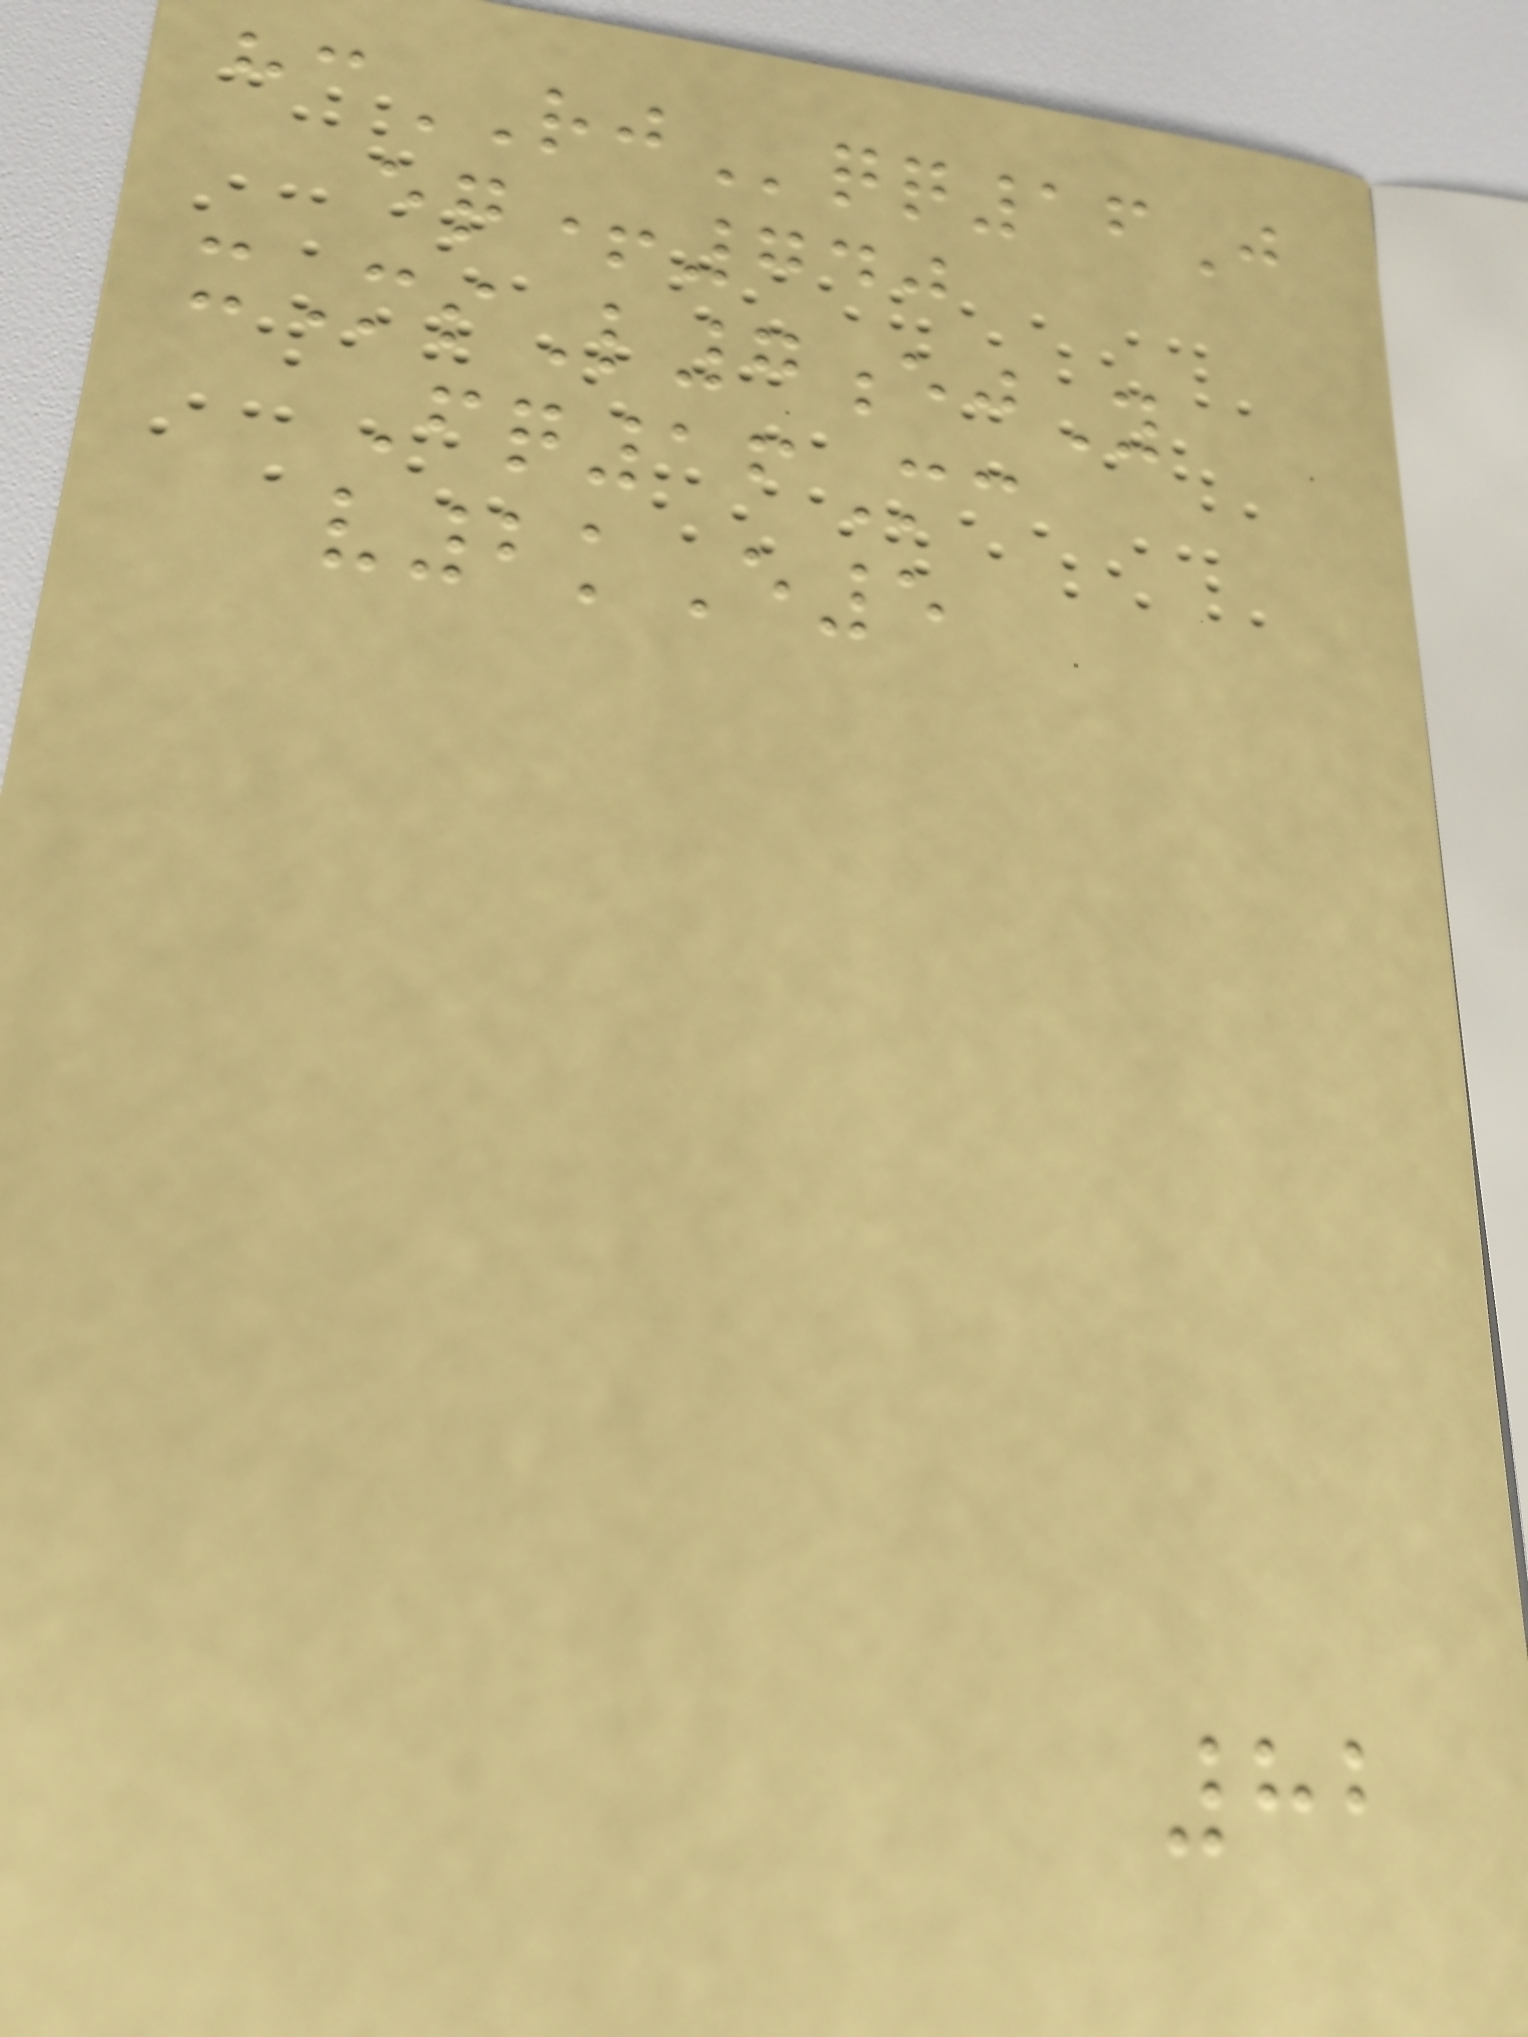hcRJqq16J
eq+740
xMsL7ejY
Fq16Mc
v2kE5
82
